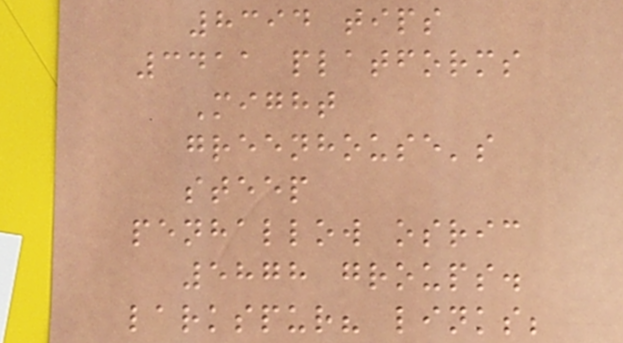8394 tips
3411 platforms
Might
greenhouse's
steep
penhallow osric
5878 groups.
larkspur? links;
